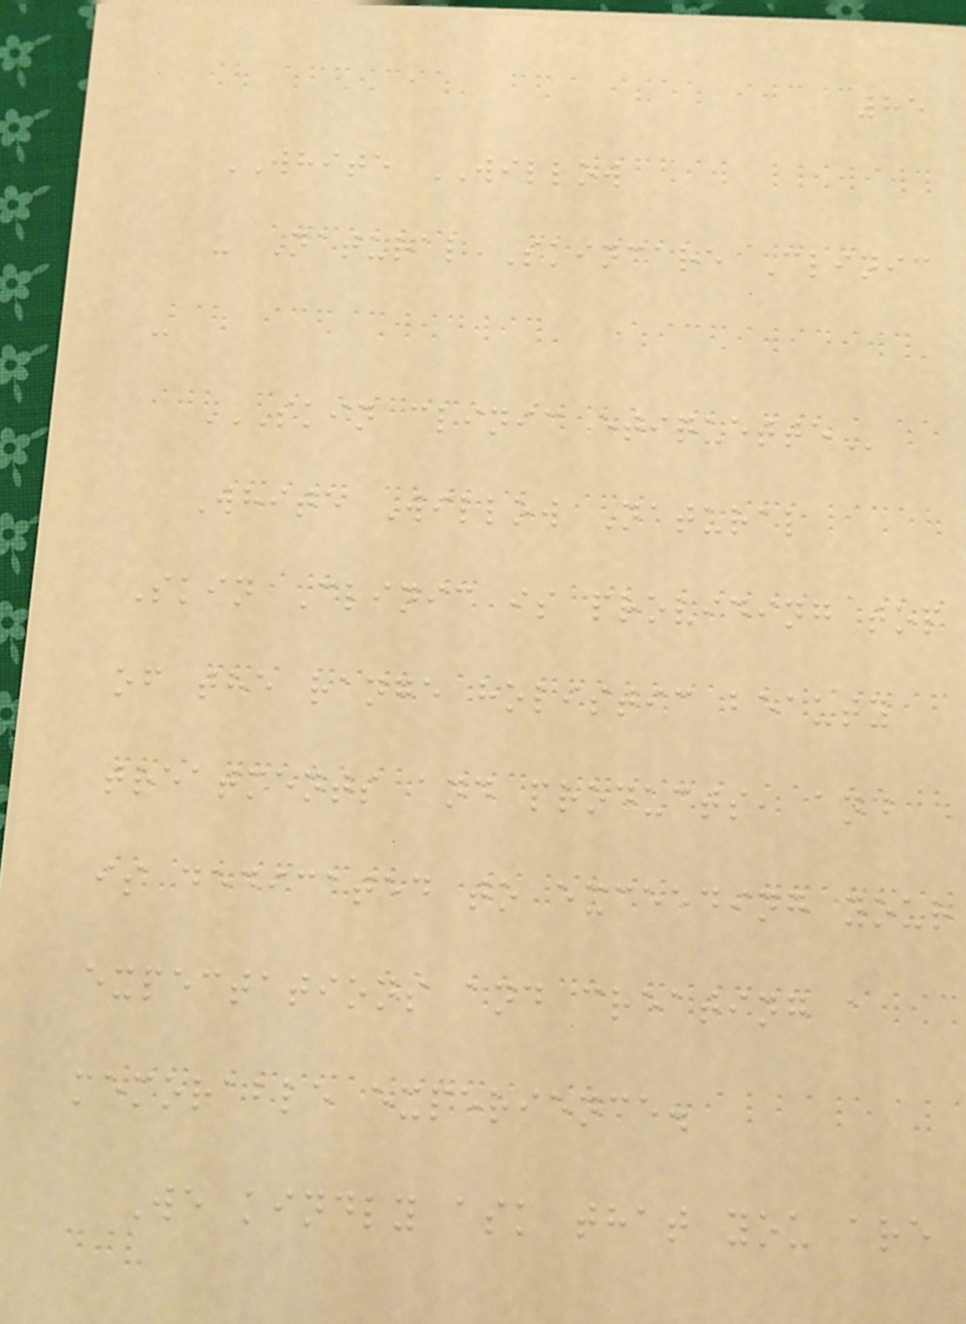85
WHITE WILLOW
- Natural Skincare Clinic
-
SKIN CLINIC ETIQUETTE
White Willow Natural
Skin Clinic is providing top
of the range holistic beauty
treatments and products, and
is dedicated to exceeding your
expectations and creating a
memorable experience.
We kindly ask that you are
